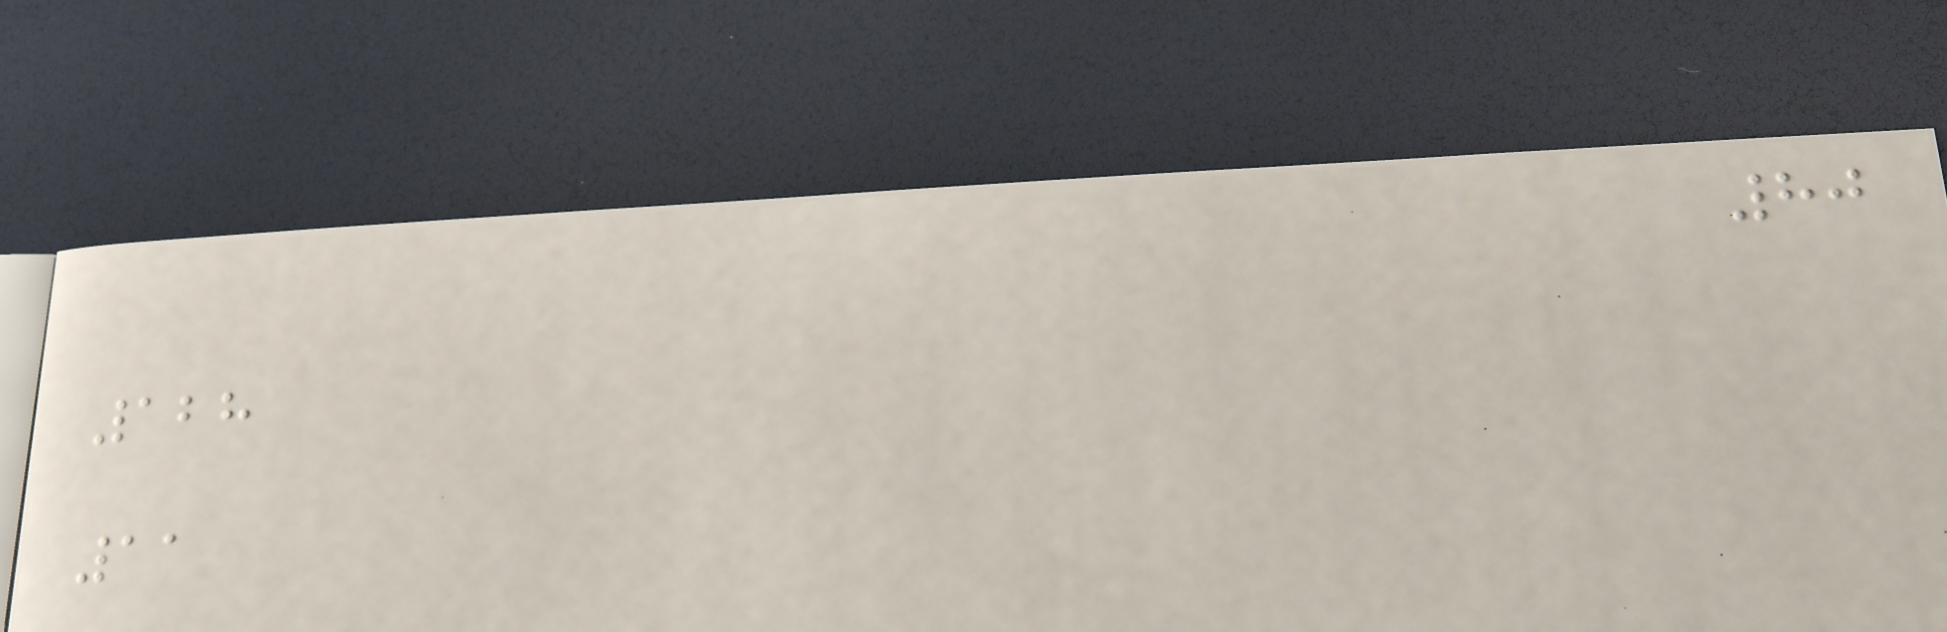80
128
11
